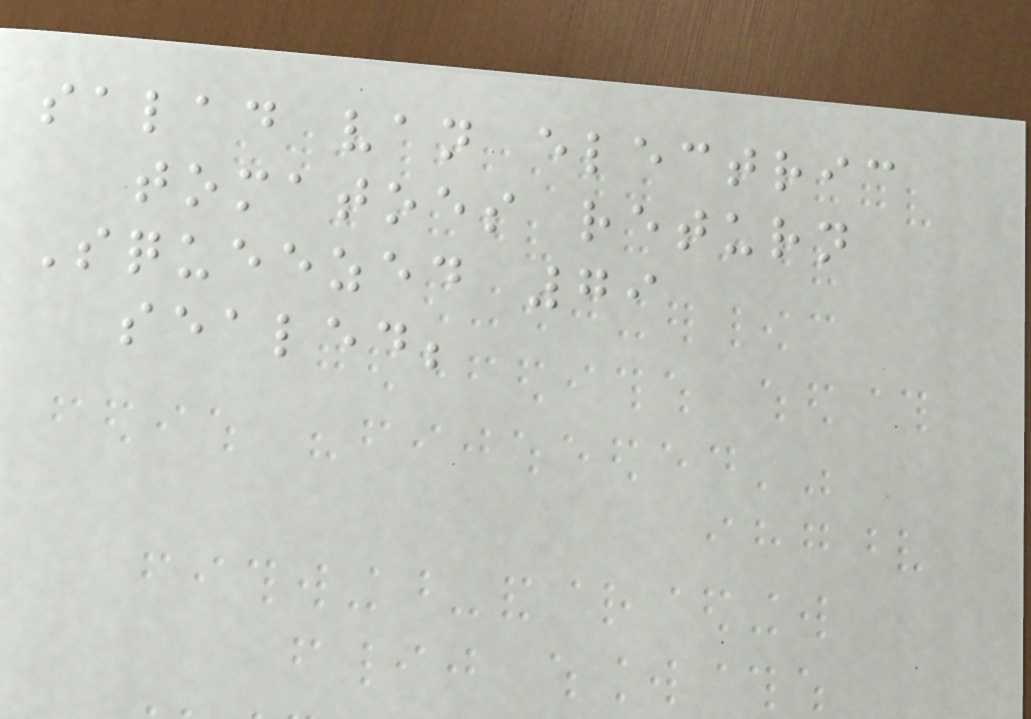salad van electric
tomatoes return
Squeezed 79
sealed;
